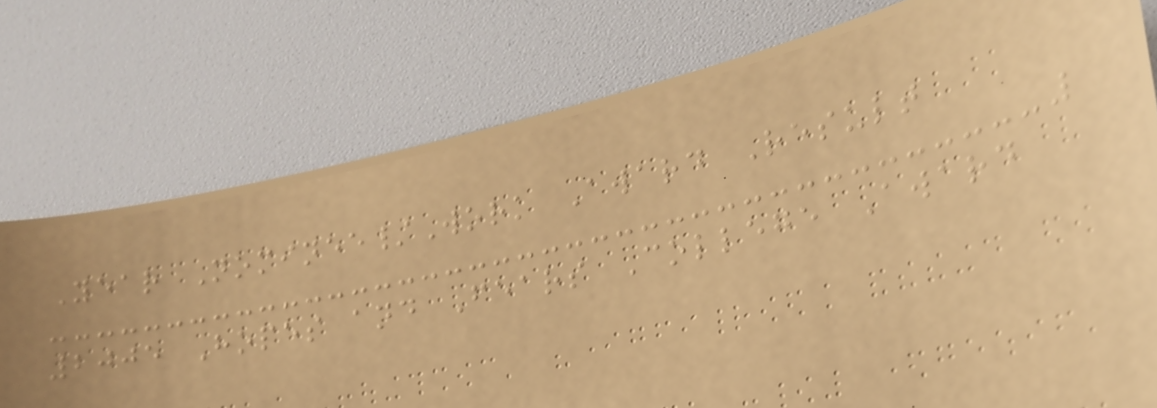Year Nominee/Work Award Result
2005 Hopes and Fears College Award
